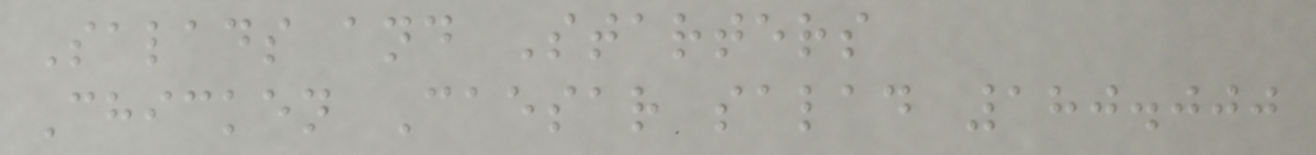Salads and Starters
Chicken Caesar salad 180.000
